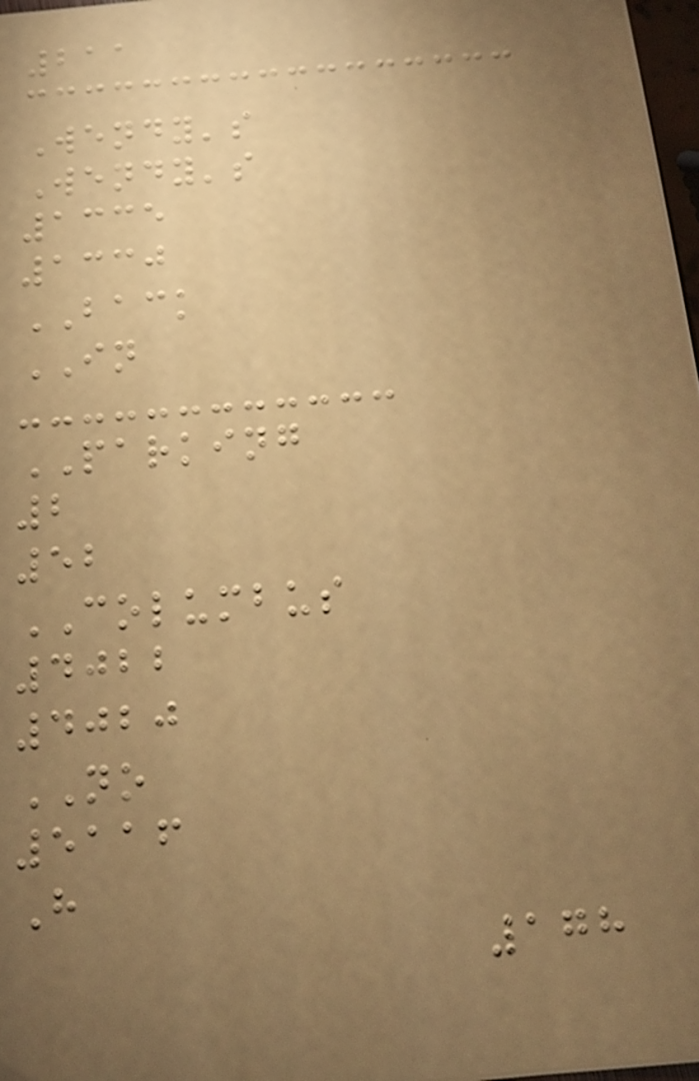211
Wendy's
Wendy's
1335
1330
BACK
IN
PARKING
2
52
COLUMBUS
4022
4020
NO
5116
H
178
